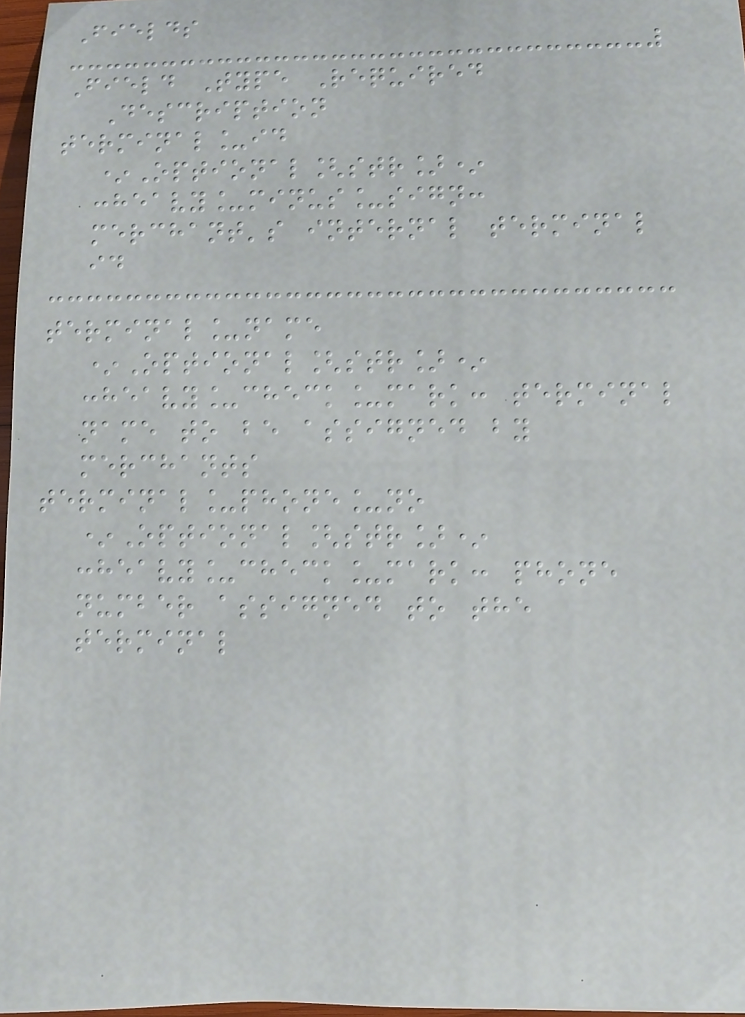Fields
Field Type Required
Description
terminal_id
*Optional[str]*
:heavy_minus_sign:
merchant's internal terminal
id
terminal_name
*Optional[str]*
:heavy_check_mark: terminal
name to be assigned by
merchants
terminal_phone_no
*Optional[str]*
:heavy_check_mark: phone
number assigned to the
terminal
